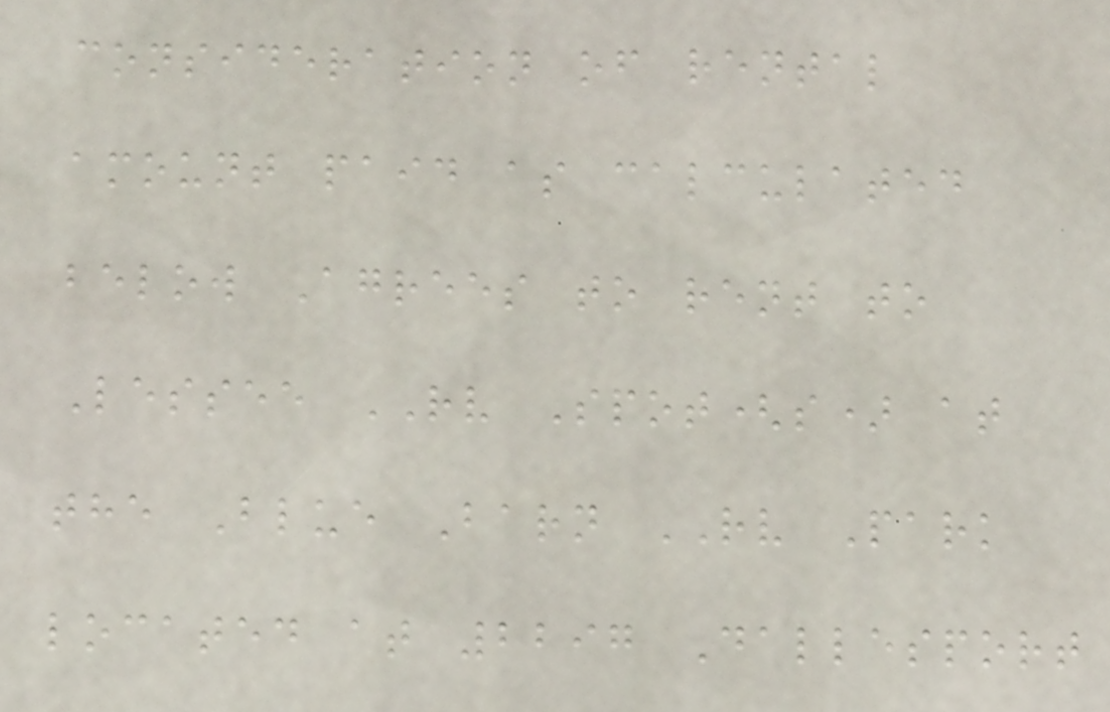consideration of rental
amount paid as calculated
below Agrees to rent to
Lessee RV Spot(s) at
the Blue Barn RV Park
located at 2297 Dallesport
